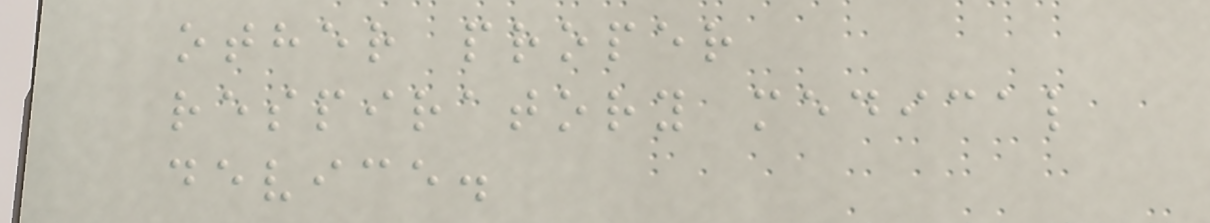other proper
respiratory medical
device.
